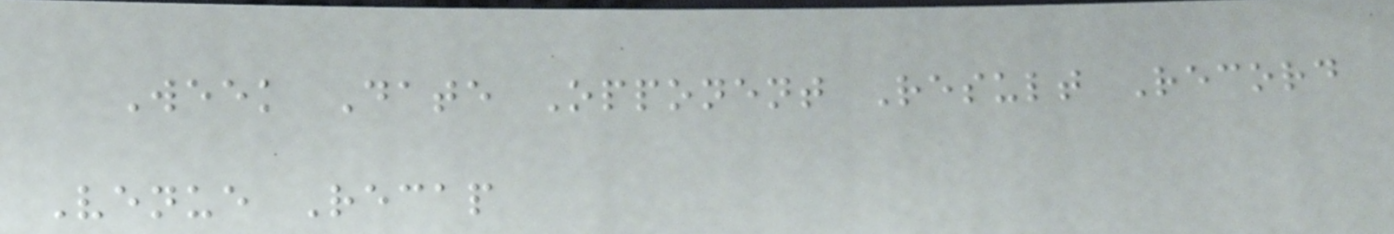Week Date Opponent Result Record
Venue Recap
